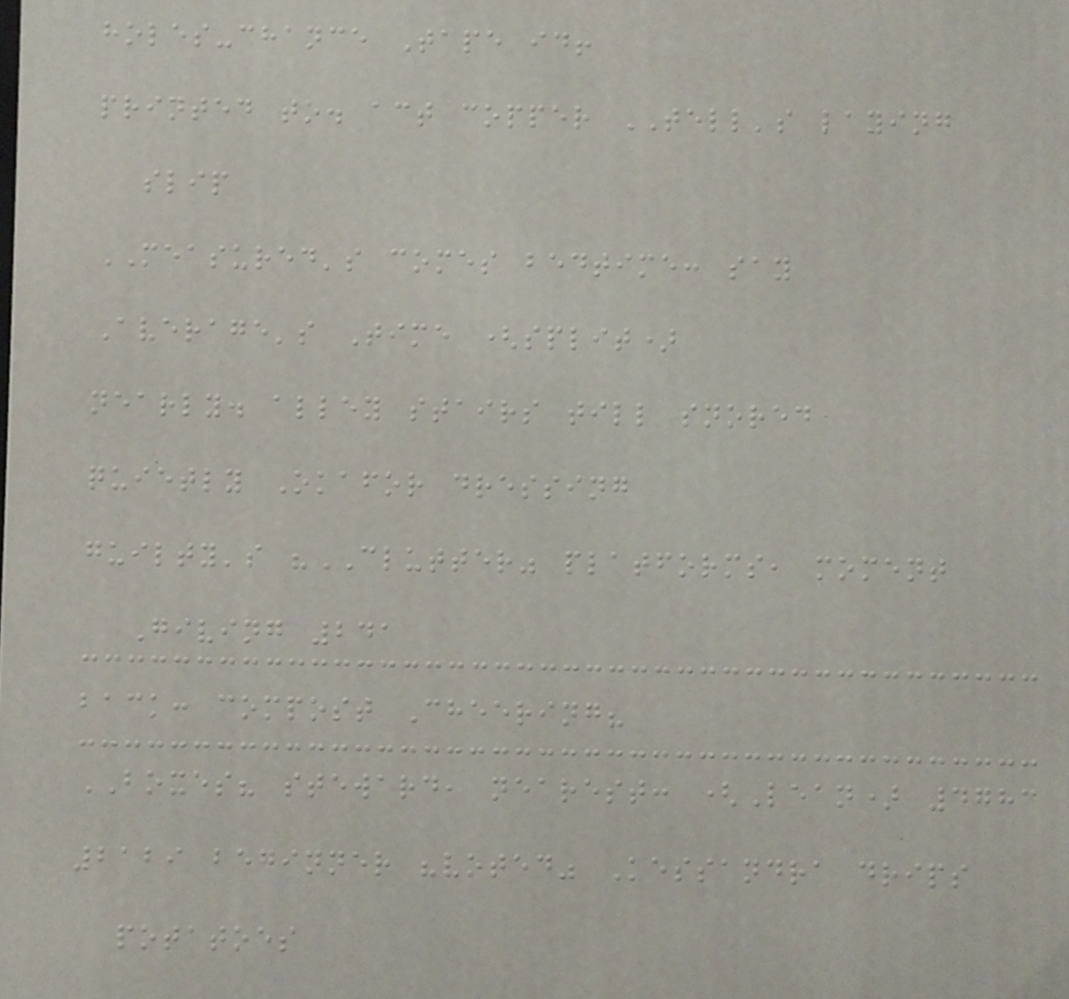holes-chance Tape id!
printed to. act copper TELL's laying
slip
MEASURED's comes bedtime: say
Average's Time (split)
nearly. alley stairs till snored
quietly Okafor dressing
guilty's "CLUTTER" platforms, moment
Giving 241
back: compost Cheering?
BOXES? steward, nearest: (Lean) 4783
2129 beginner "voted" Kessandra drips
potatoes
